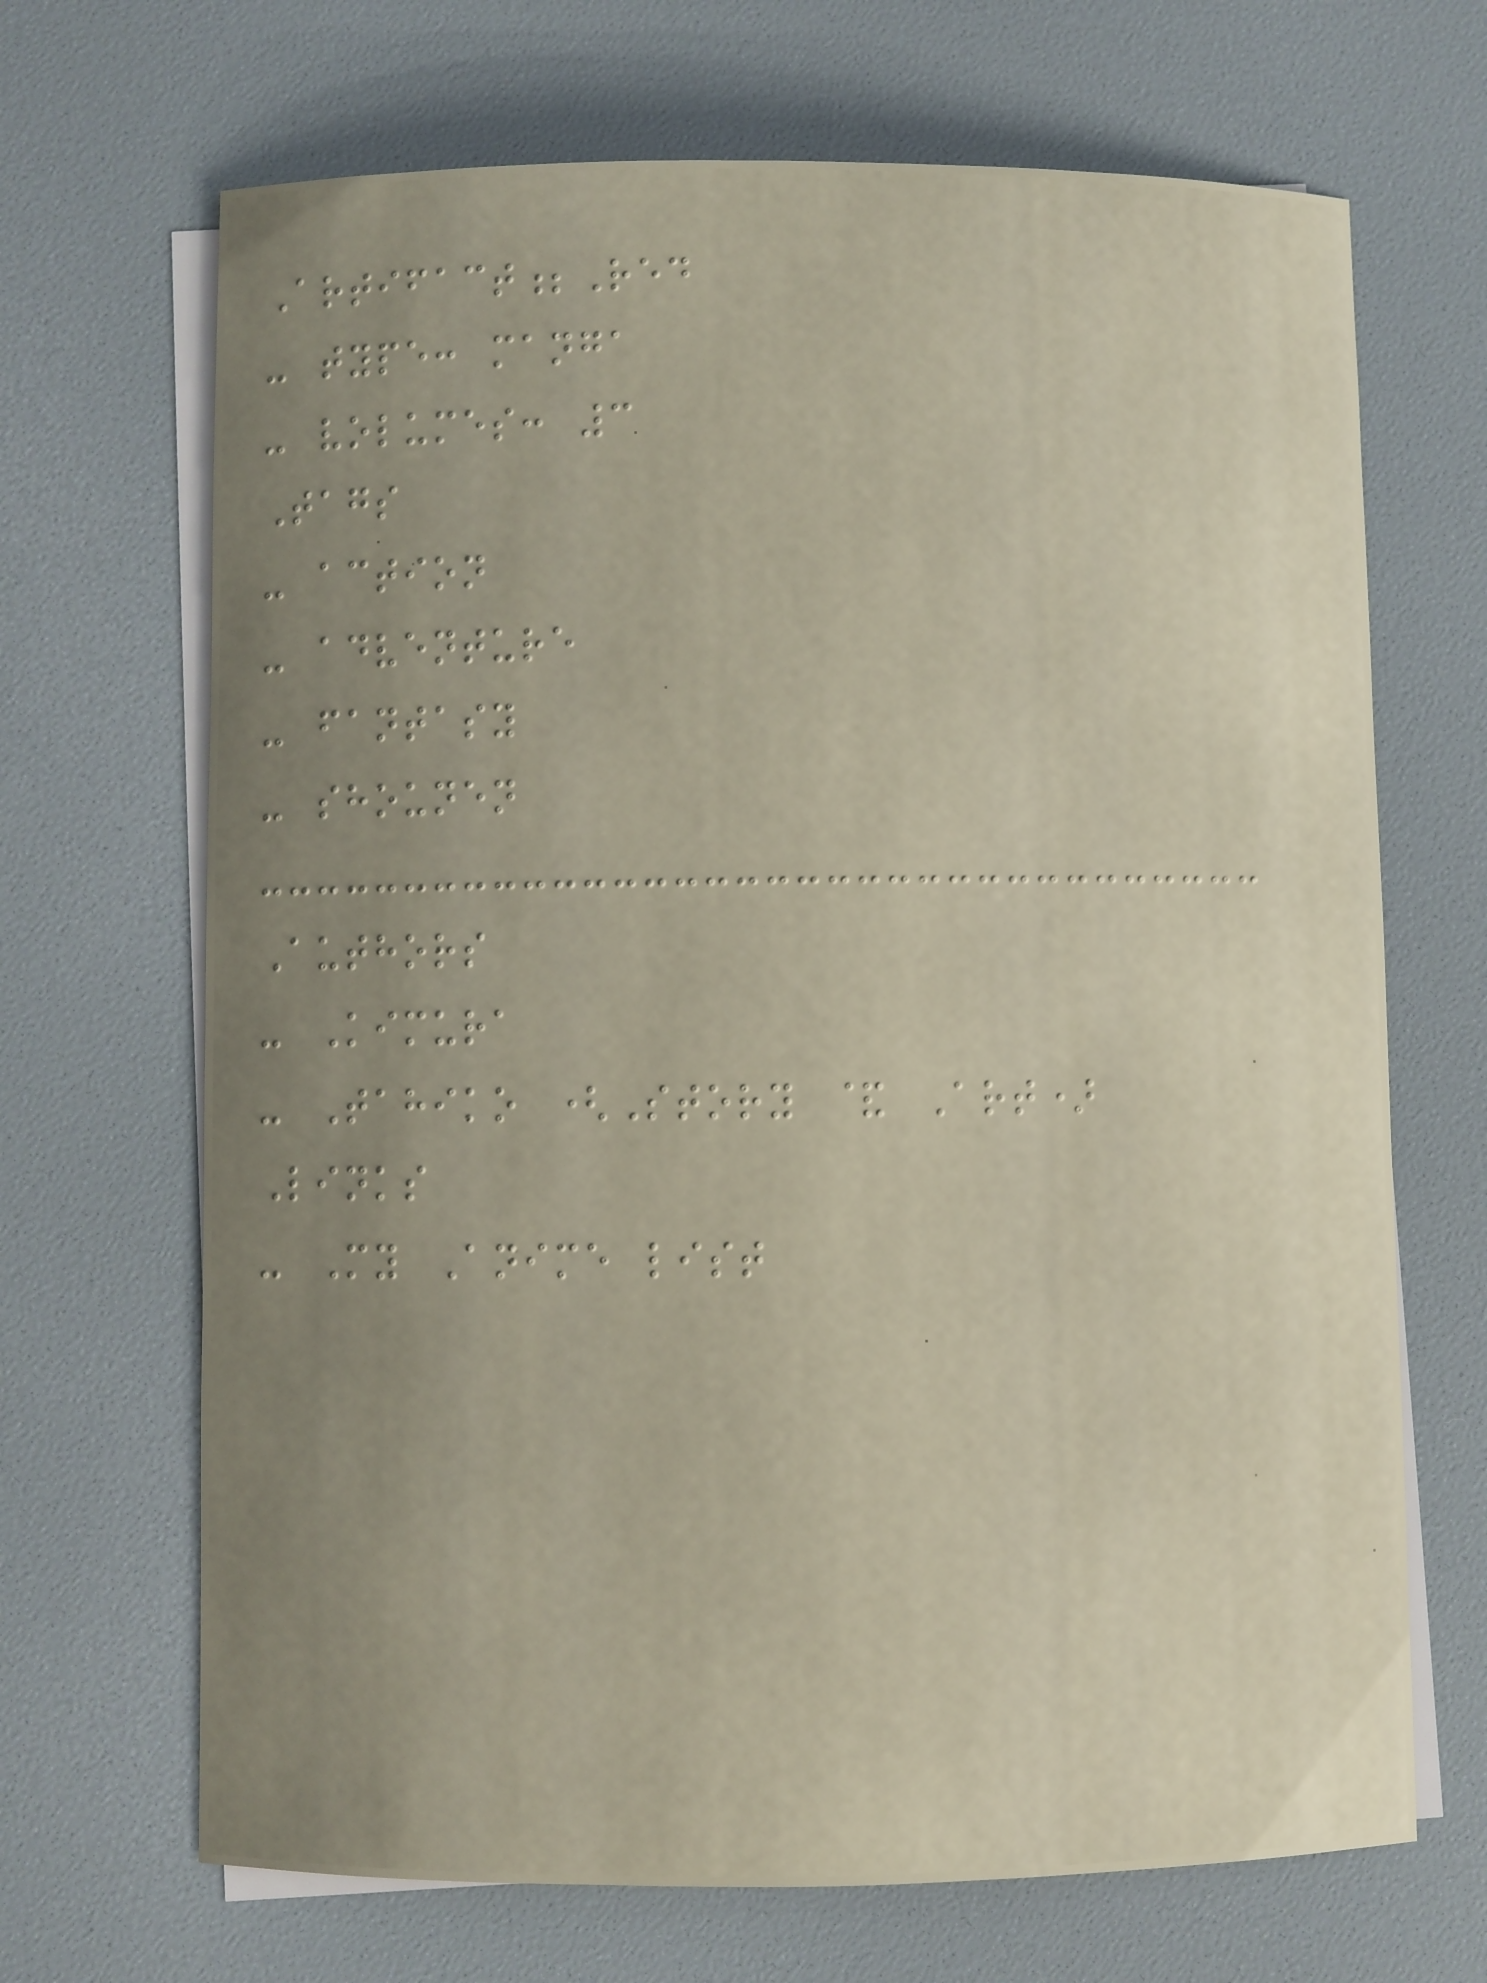Artifact;Red
- type: manga
- volumes: 3
Tags
- action
- adventure
- fantasy
- shounen
Authors
- Kimura
- Tahiko (Story & Art)
Links
- My Anime list
